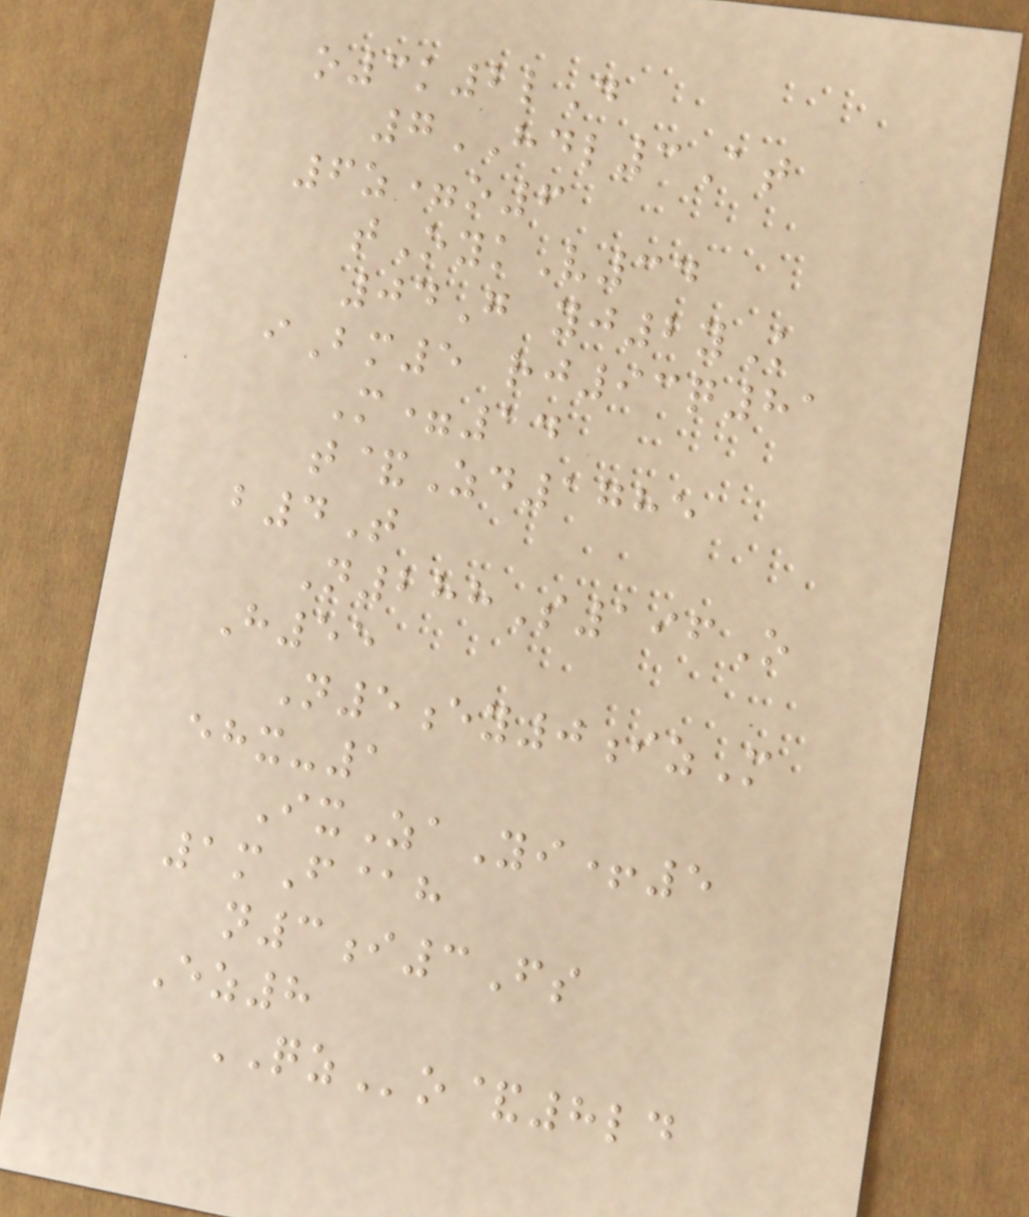o3k2lD
7HDL3At
6z=o6
tOykV34
04G yj2yK
iBm5 rj93q81
M=14
t&Zd1785
b4T
N288S196O
H55
N5ey0izM
ehx-1
IxZaYi+5
1mF@h
n3i3Fs
Ez8
QZo&8ld
